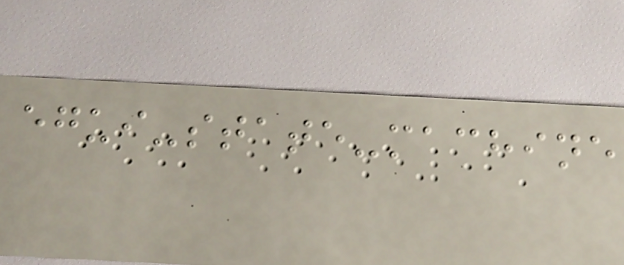egui-state-machine
